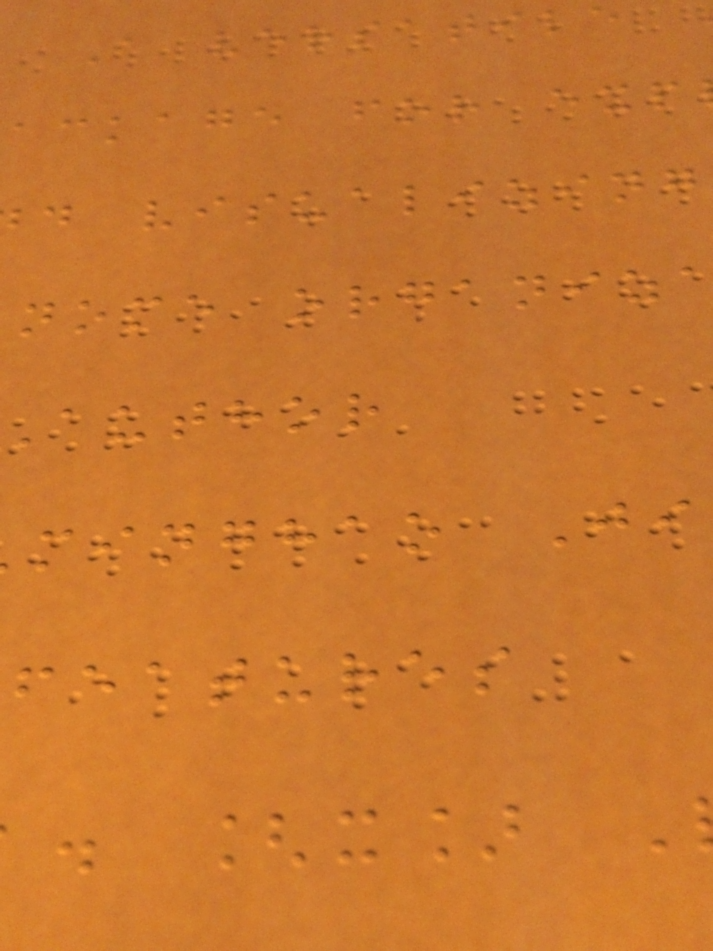A versatile
ackage for exp
d visualizing
nome organiz
author
minghao Ji
features
. [x]
